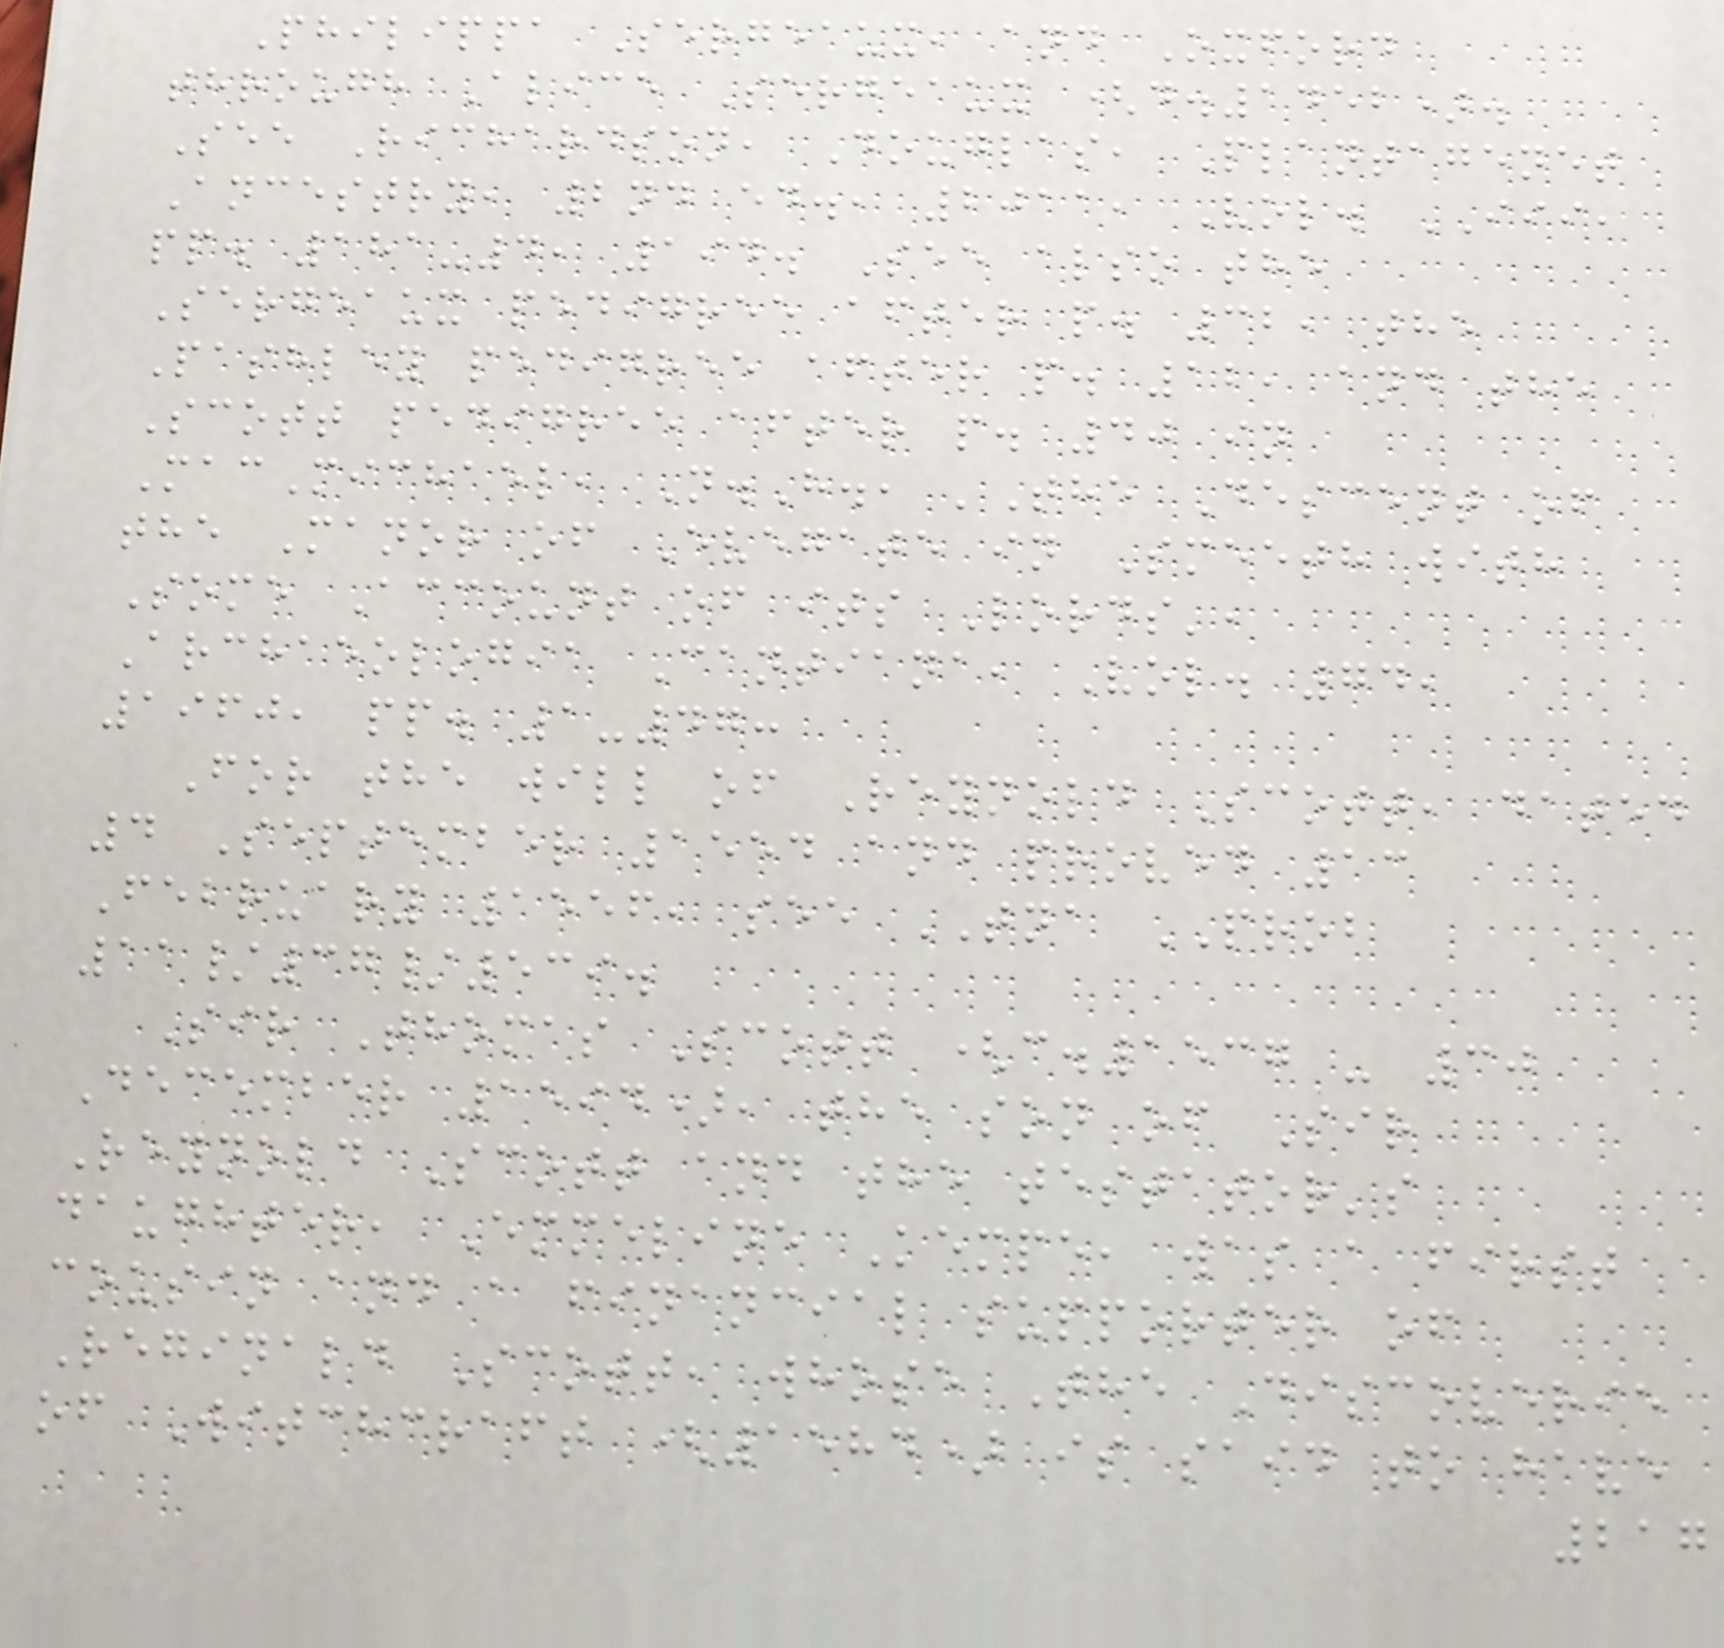Philippa Sergeaux, and Oxford
through Alice Sergeaux (d.1452).
See Richardson, Douglas, Plantagenet
Ancestry, 2nd ed., 2011, Vol. III,
pp. 181-4, 194. See also the
Sergeaux pedigree after p. 32, the
Pashley pedigree after p. 12, and the
Scott pedigree after p. 40 in
MacMichael, N.H., 'The Descent of
the Manor of Evegate in Smeeth with
Some Account of its Lords',
Archaeologia Cantiana, Vol. 74,
1960, pp. 1-47:
For the will of Reynold Scott, dated
4 September 1554 and proved 13
February 1556, see TNA PROB
11/37/539.
Sir Thomas Scott (c.1537 - 30
December 1594), the son of Sir
Reynold Scott and the testator's
daughter, Emmeline Kempe, was a first
cousin and a financial supporter of
Reginald Scott, whose The Discoverie
of Witchcraft (1584) is said to have
217
